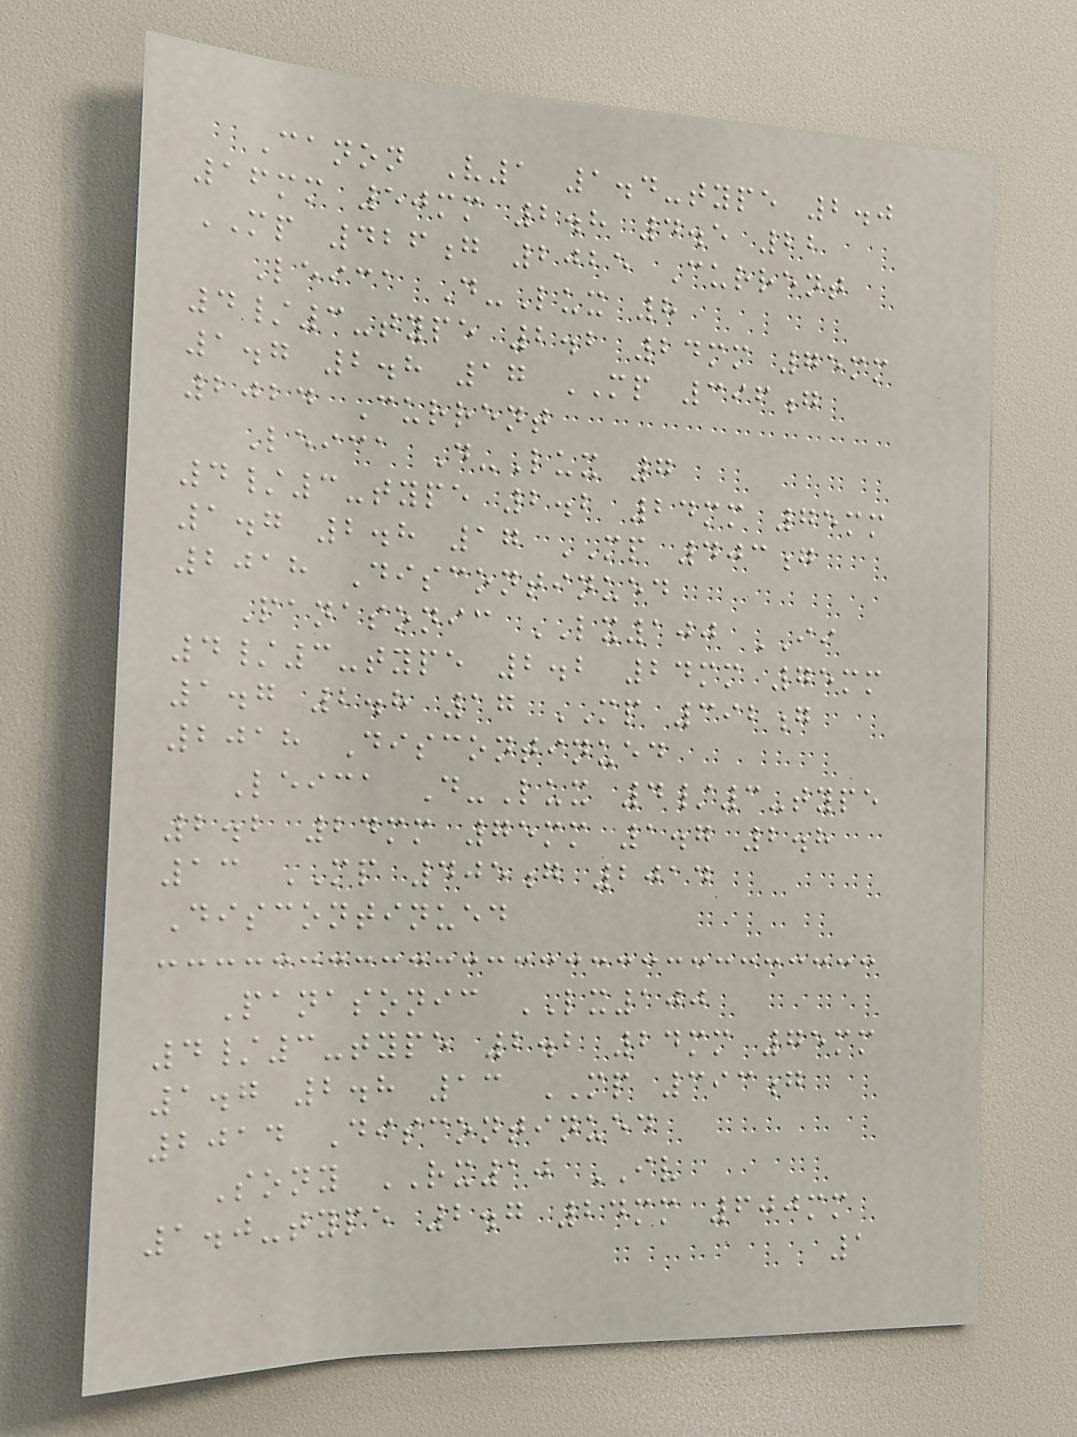Canon V1 1.4-type 2.0
16mm 50mm 2.8 4.5 22
MP 426g 2025 Current
Leica D-Lux 8
4/3-type 2.2 24mm 75mm
1.7 2.8 17 MP 396g
2024 Current
Leica D-Lux 7
4/3-type 2.2 24mm 75mm
1.7 2.8 17 MP 403g
2018 Discontinued
Panasonic LX100 II
4/3-type 2.2 24mm 75mm
1.7 2.8 17 MP 392g
2018 Discontinued
Leica D-Lux 4/3-type
2.2 24mm 75mm 1.7 2.8
13 MP 405g 2014
Discontinued
Panasonic LX100
4/3-type 2.2 24mm 75mm
1.7 2.8 13 MP 393g
2014 Discontinued
Sony RX10 IV
1.0-type 2.7 24mm 600mm
1
